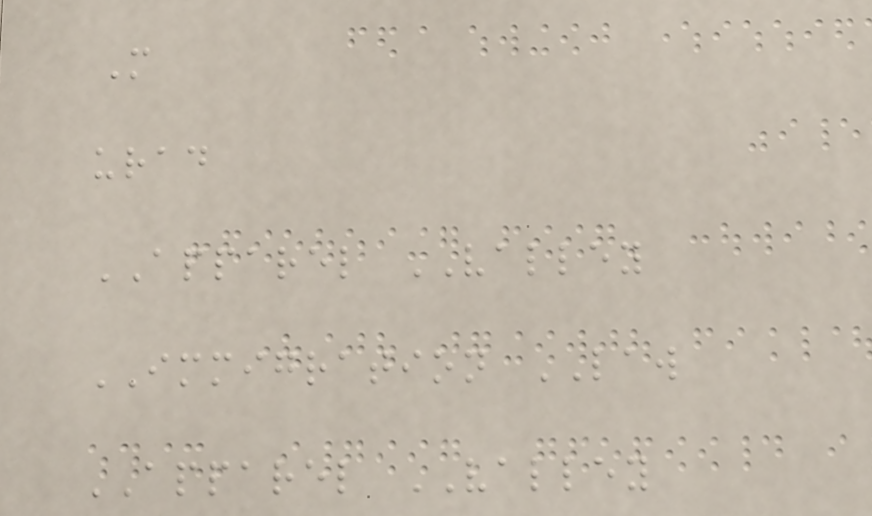M
urad
APPAREL VALLEY
IMMIGRATION LAW
APPAREL VALLEY
